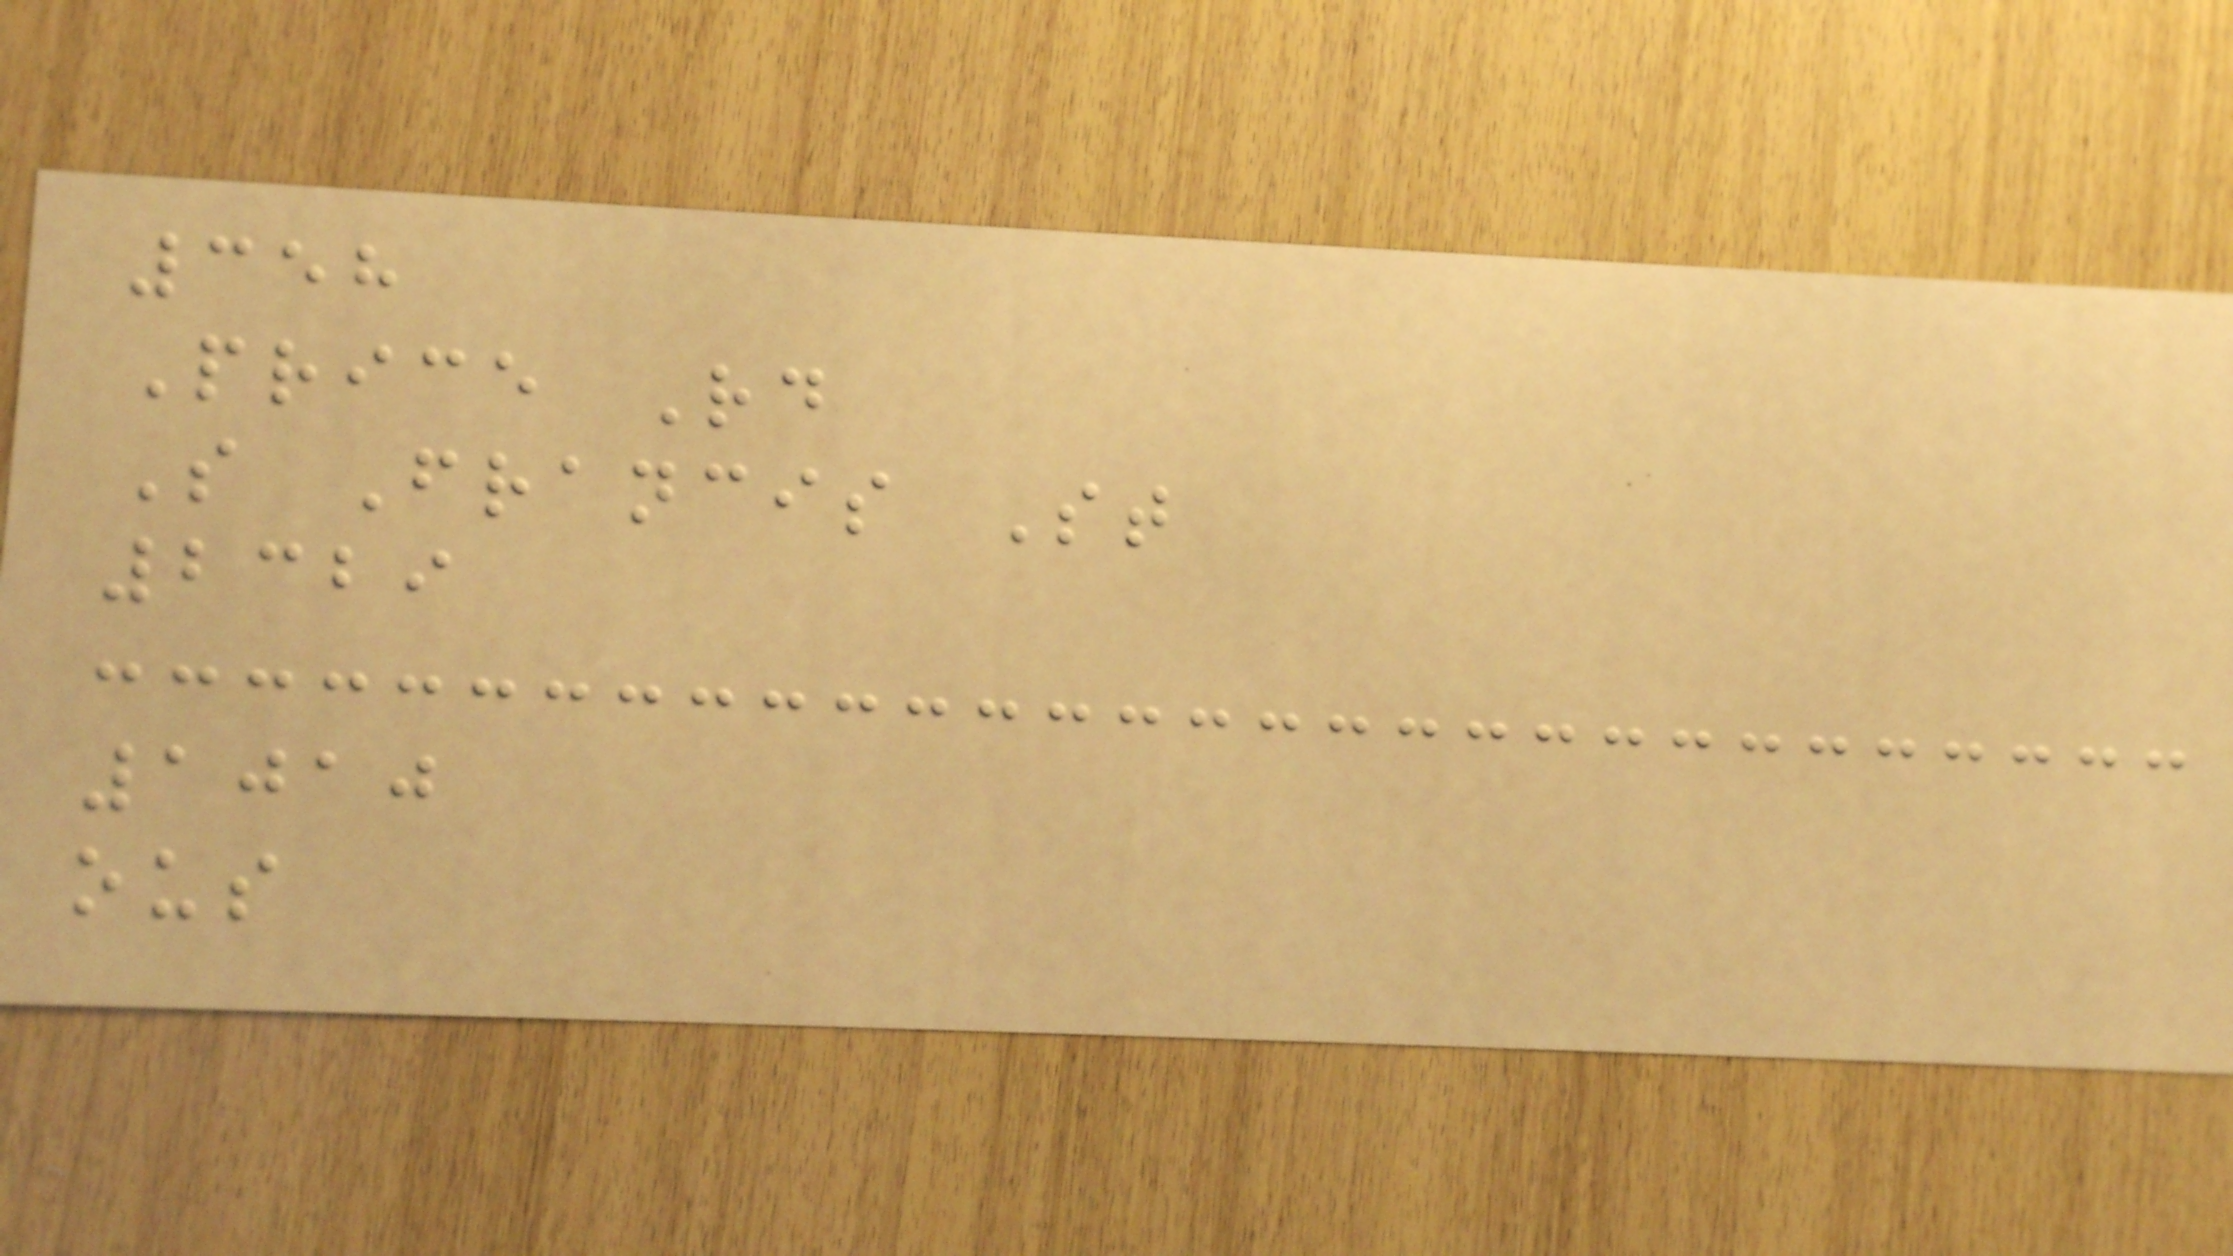358
Price Rd
S Francis St
2329
1010
ous
